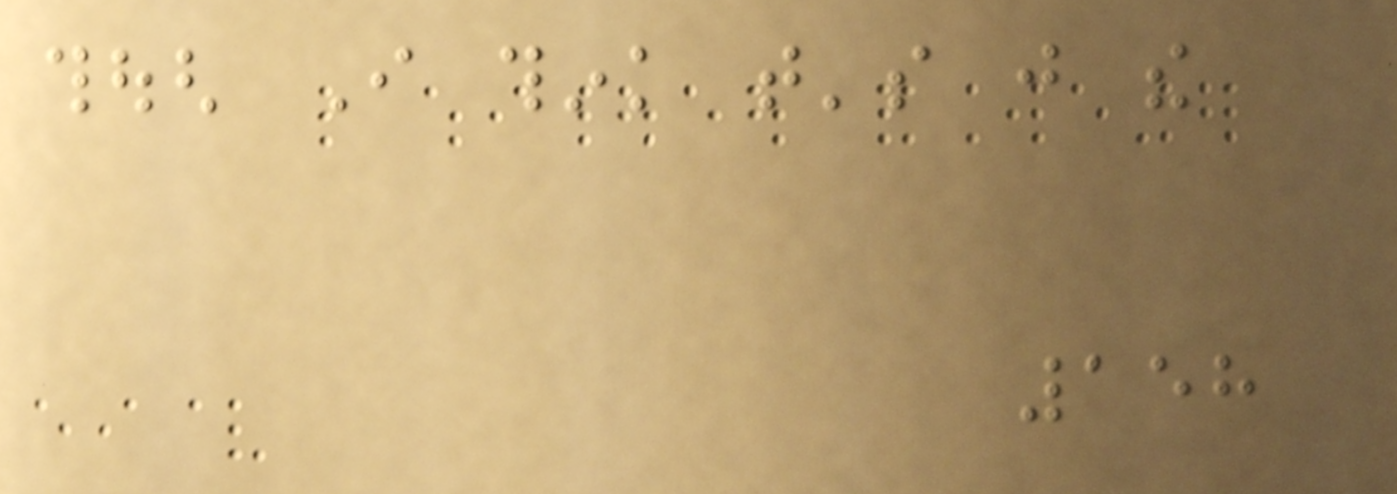though I think that's just the
158
